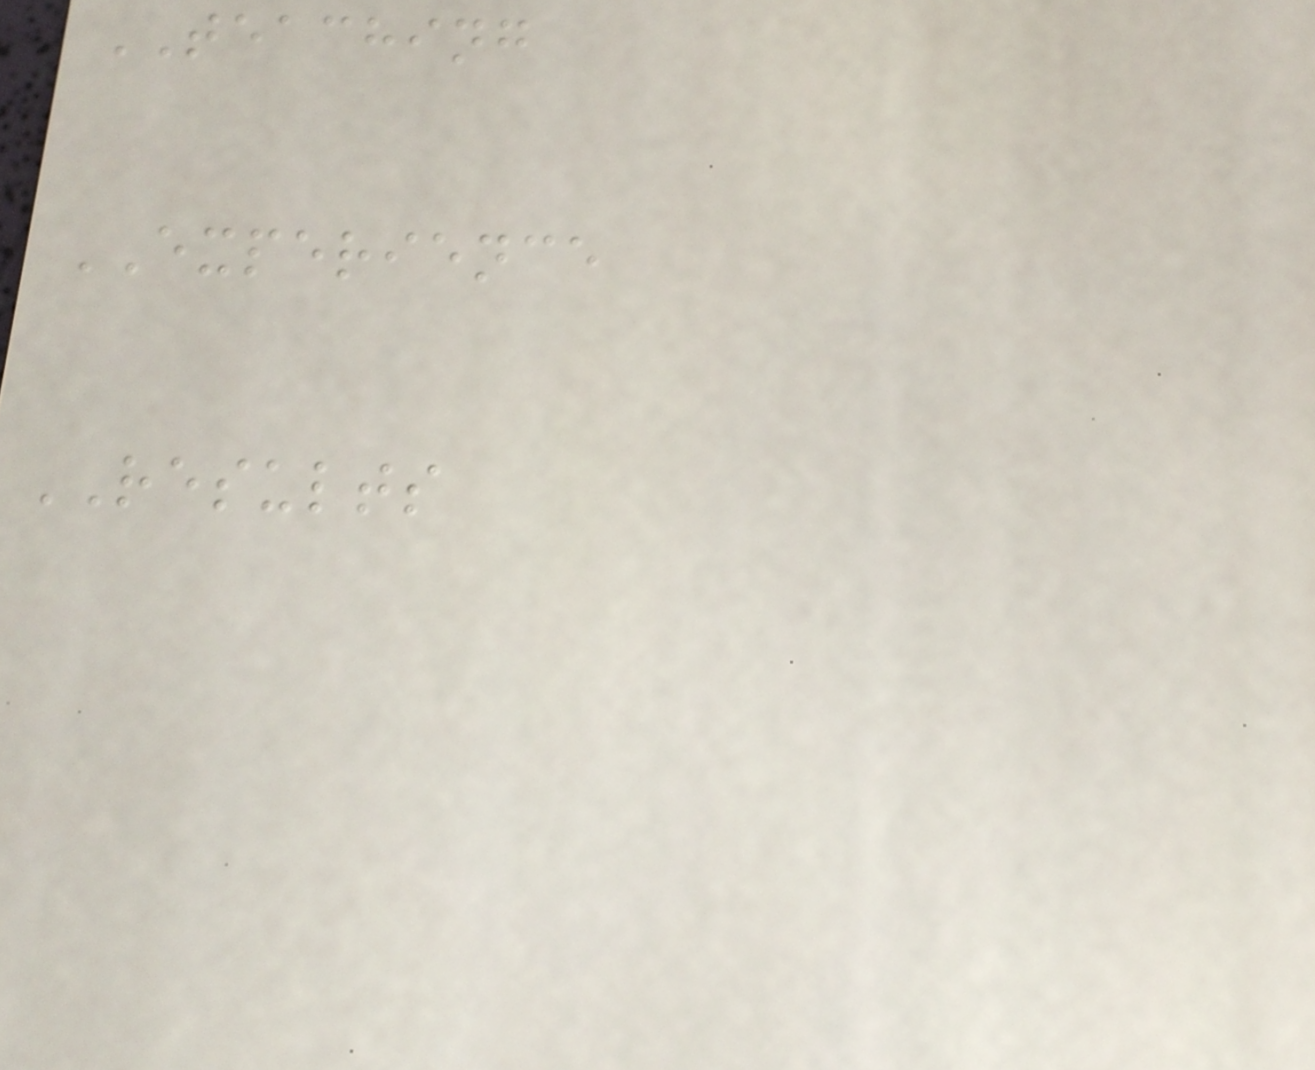TEACHING
EXPERIENCE
RESULTS
